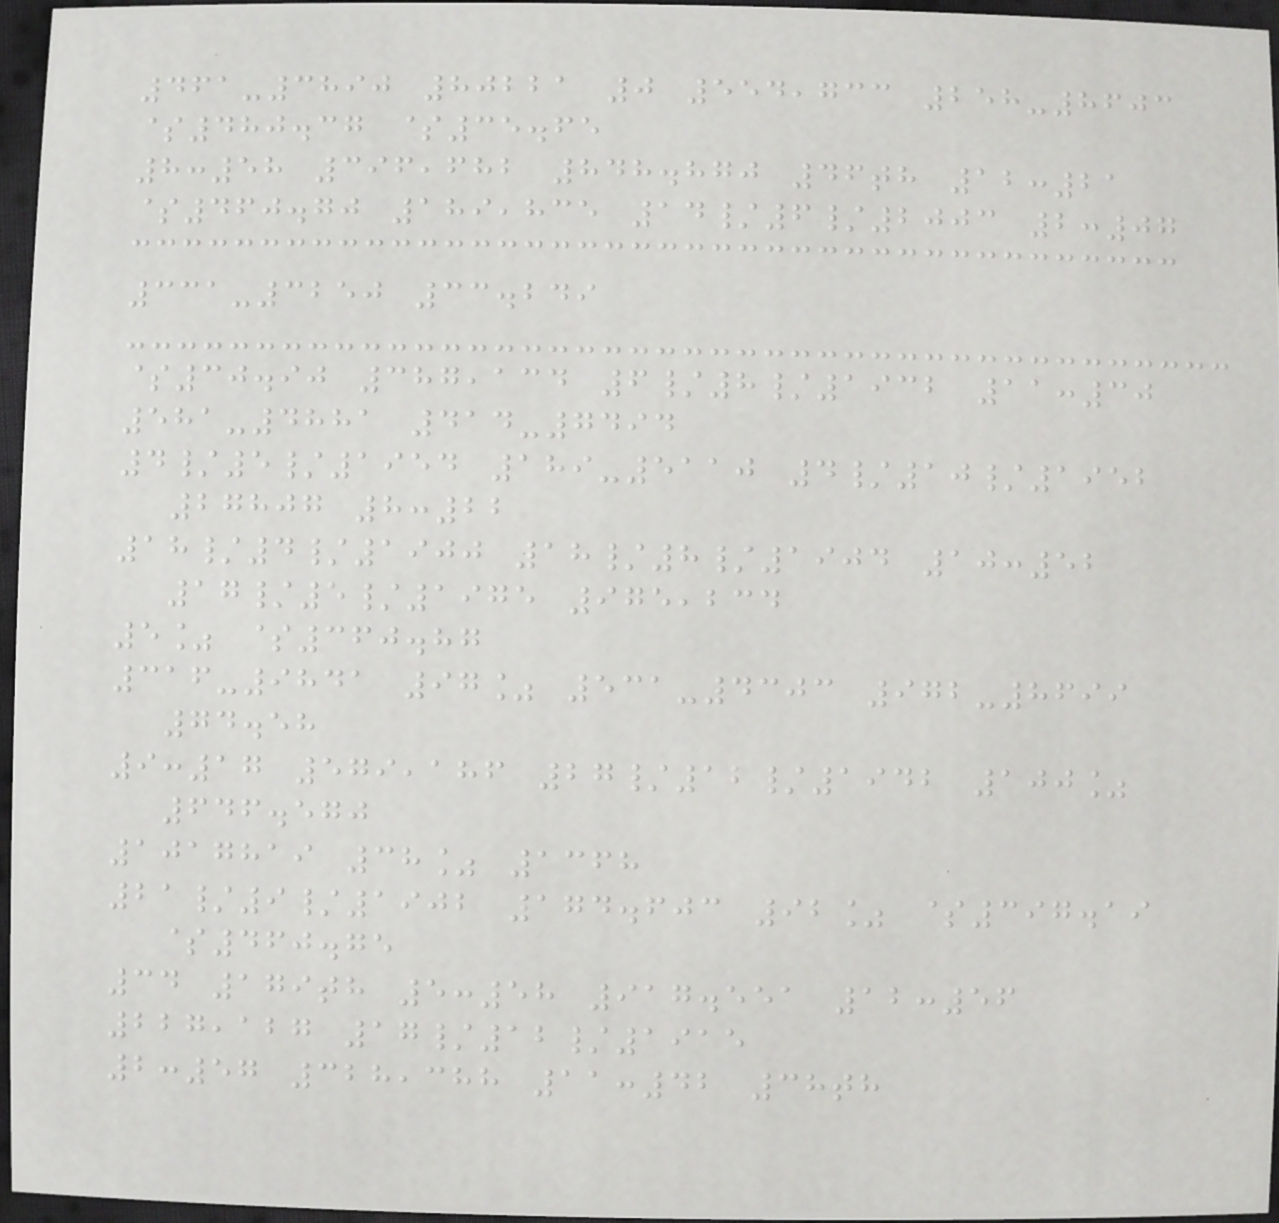461-3890 80221 0 554,733 258-8603
$480.37 $35.65
8:58 396,682 848.870 46th 12:21
$460.70 189,835 14/6/2003 2:07
331-3250 33.249
$30.90 387,134 6/8/1932 11:30
581-4881 414-7494
4/5/1954 189-5110 4/10/1952
27807 8:22
18/4/1900 18/8/1904 10:52
17/5/1975 975,234
5% $360.87
316-9841 97% 531-4303 972-8699
74.58
9:17 579,186 27/12/1942 100%
646.570
1017819 38% 1368
21/9/1902 174.603 92% $397.19
$460.75
34 179th 5:58 917.551 12:56
227,127 17/12/1915
2:57 328,388 11:42 38th
